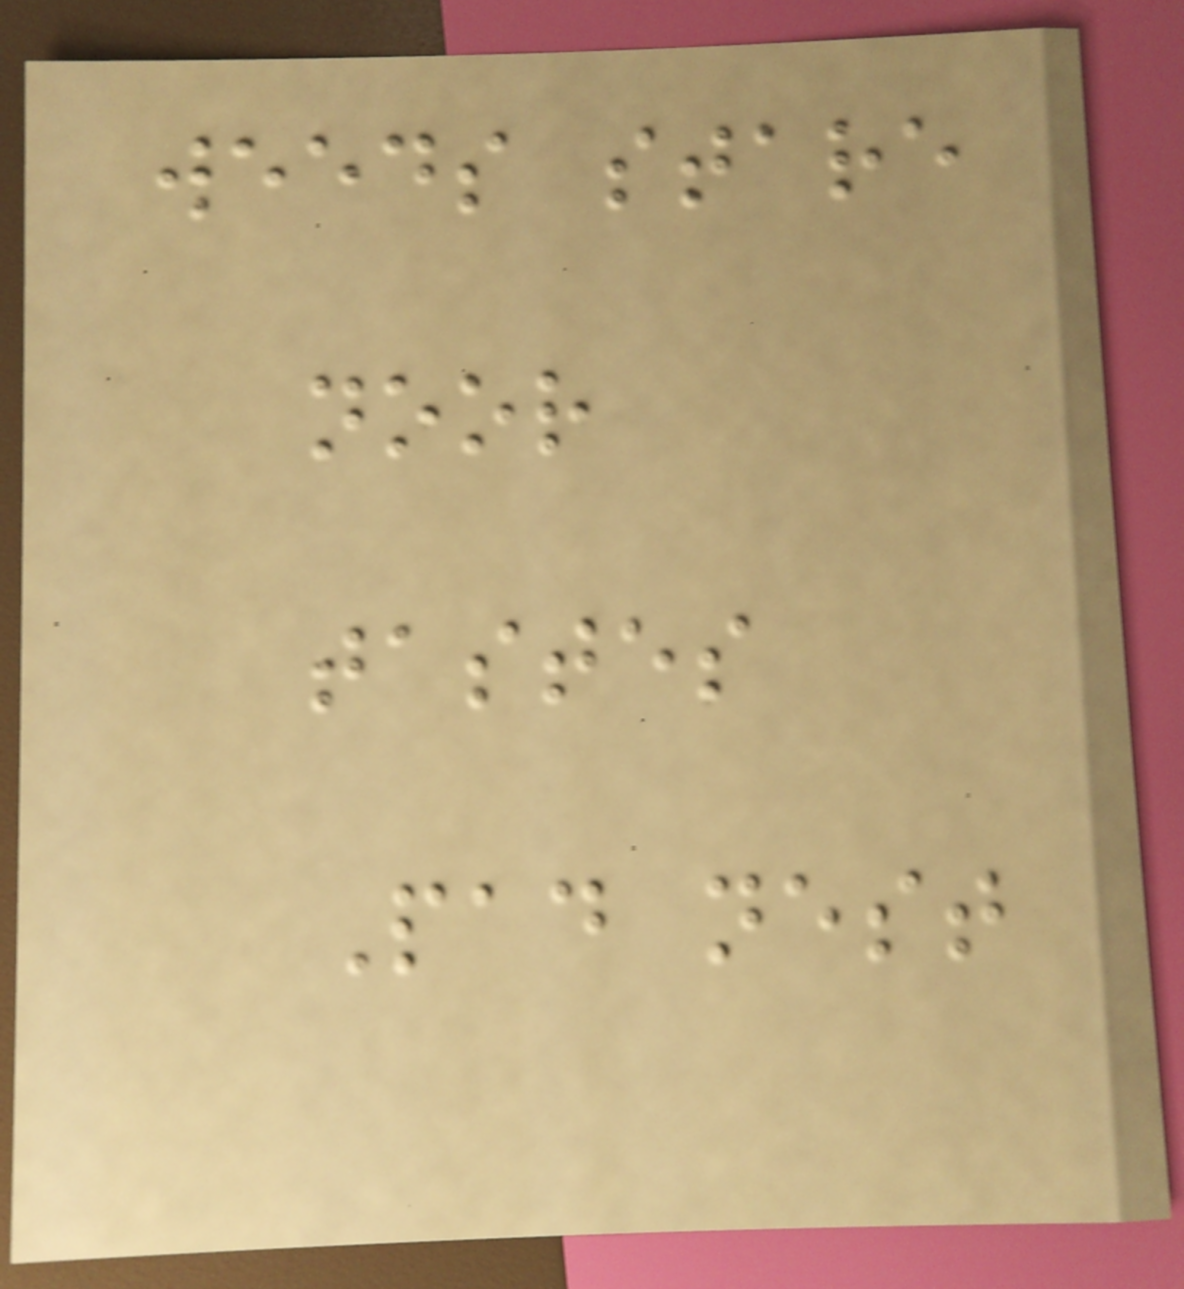weeds stare
noor
tastes
Pad nest
